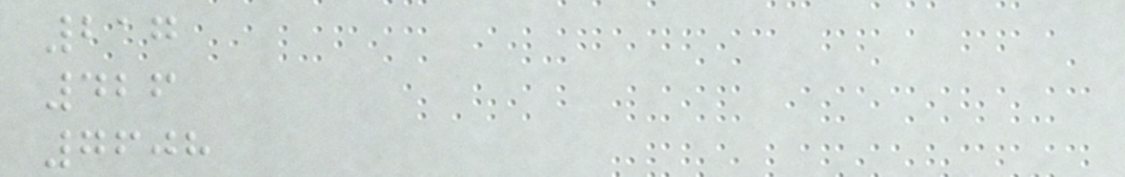217
426
7608
